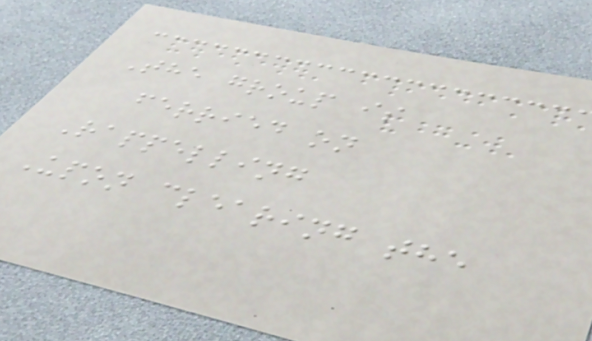The group is
ferried on
Rappelling
Upon clearing the
